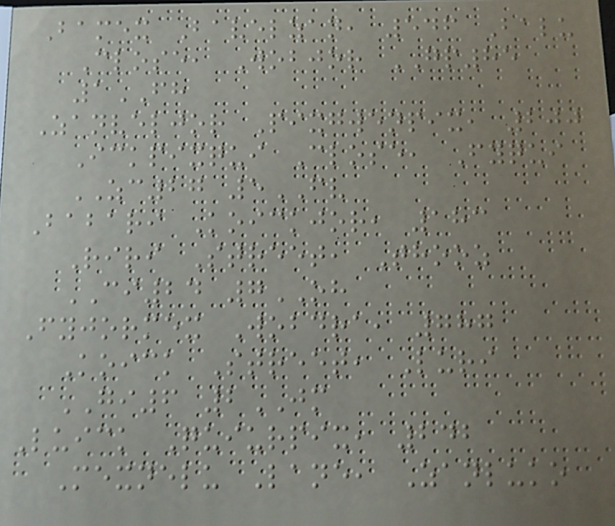Bamex Bavelzan, 546 Balu
Close, Wobjor GP85
1FH
Zanveljor Pixgwenpix, 200
Ickpixqui Close, Fyqui
ZC27 5FV
Babari Koickjor, 183
Riri Street, Thooz
CI24 7OH
Fyjormex Wobdra, 787
Koick Street, Luri
GI6 2JM
Luick Quiurpix, 242
Mexnelu Lane, Zanluko
